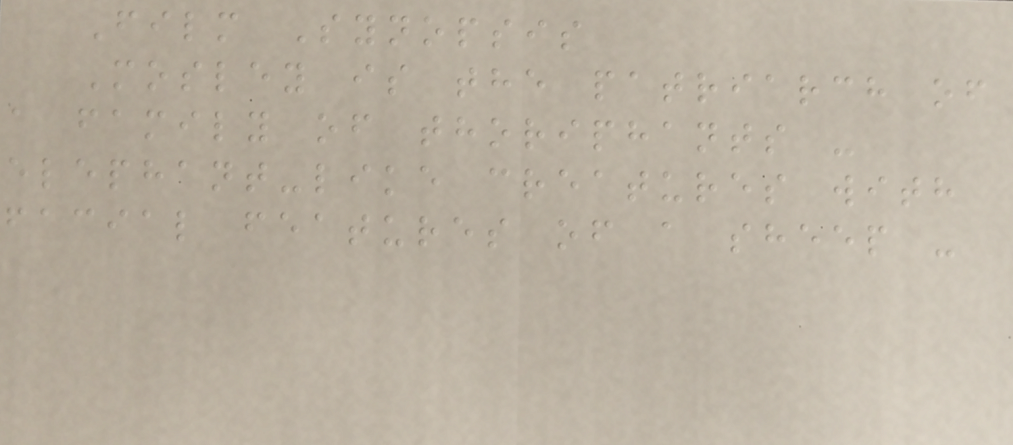Film Synopsis
Mosley is the patriarch of
a family of thoriphants -
elephant-like creatures with
facial features of a sheep -
